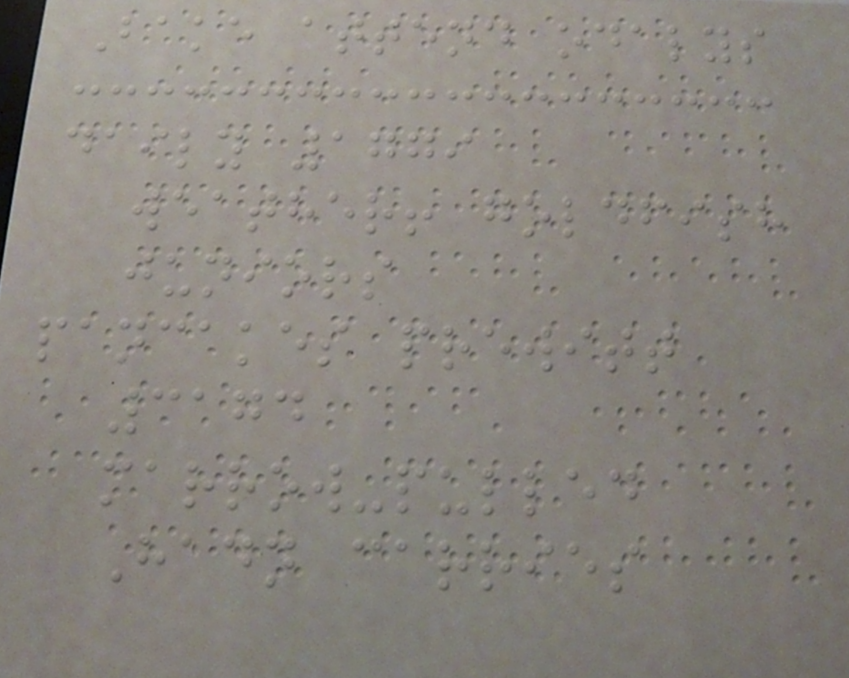Bake attend odalys
daily 1779
weather! goldfish
juniors
pancakes prewitt
3174
marrow-pulled
Hadn carries
